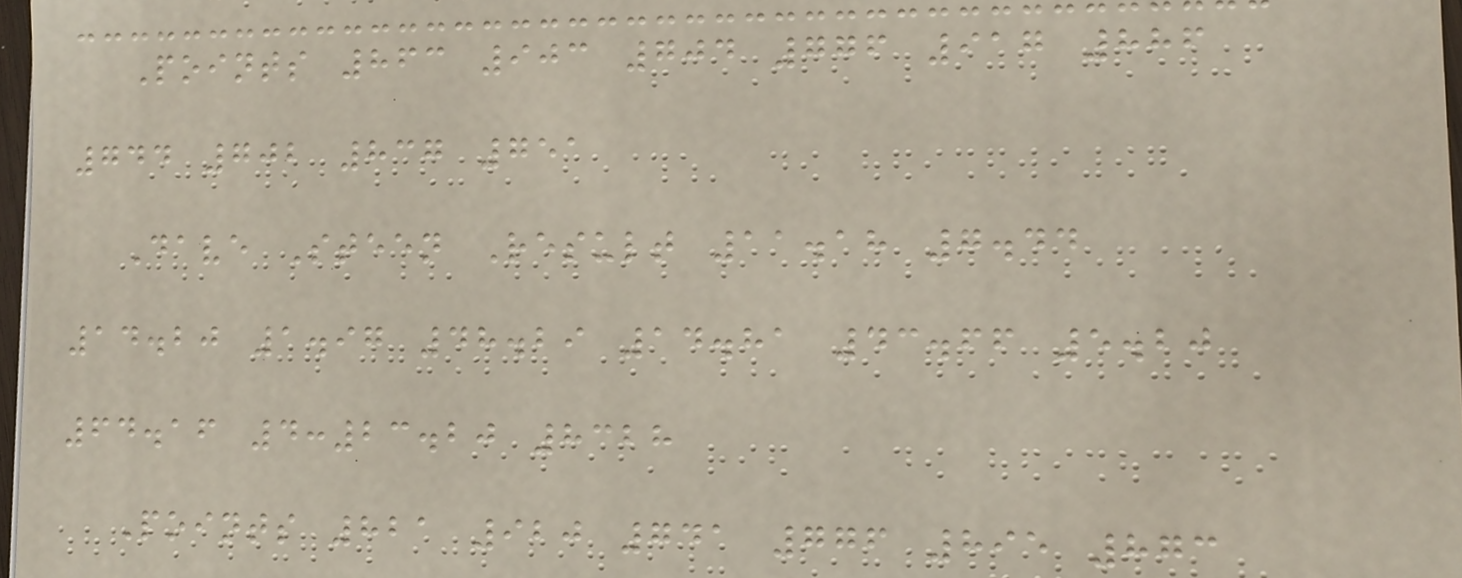Points 863 903 704 776 917 886
744 702 837 751
Dave Steen Result 11.18 7.44
14.20 1.97 48.29 14.81 43.66 5.20
64.16 4:23.20 8328
Points 821 920 741 776 895 873
